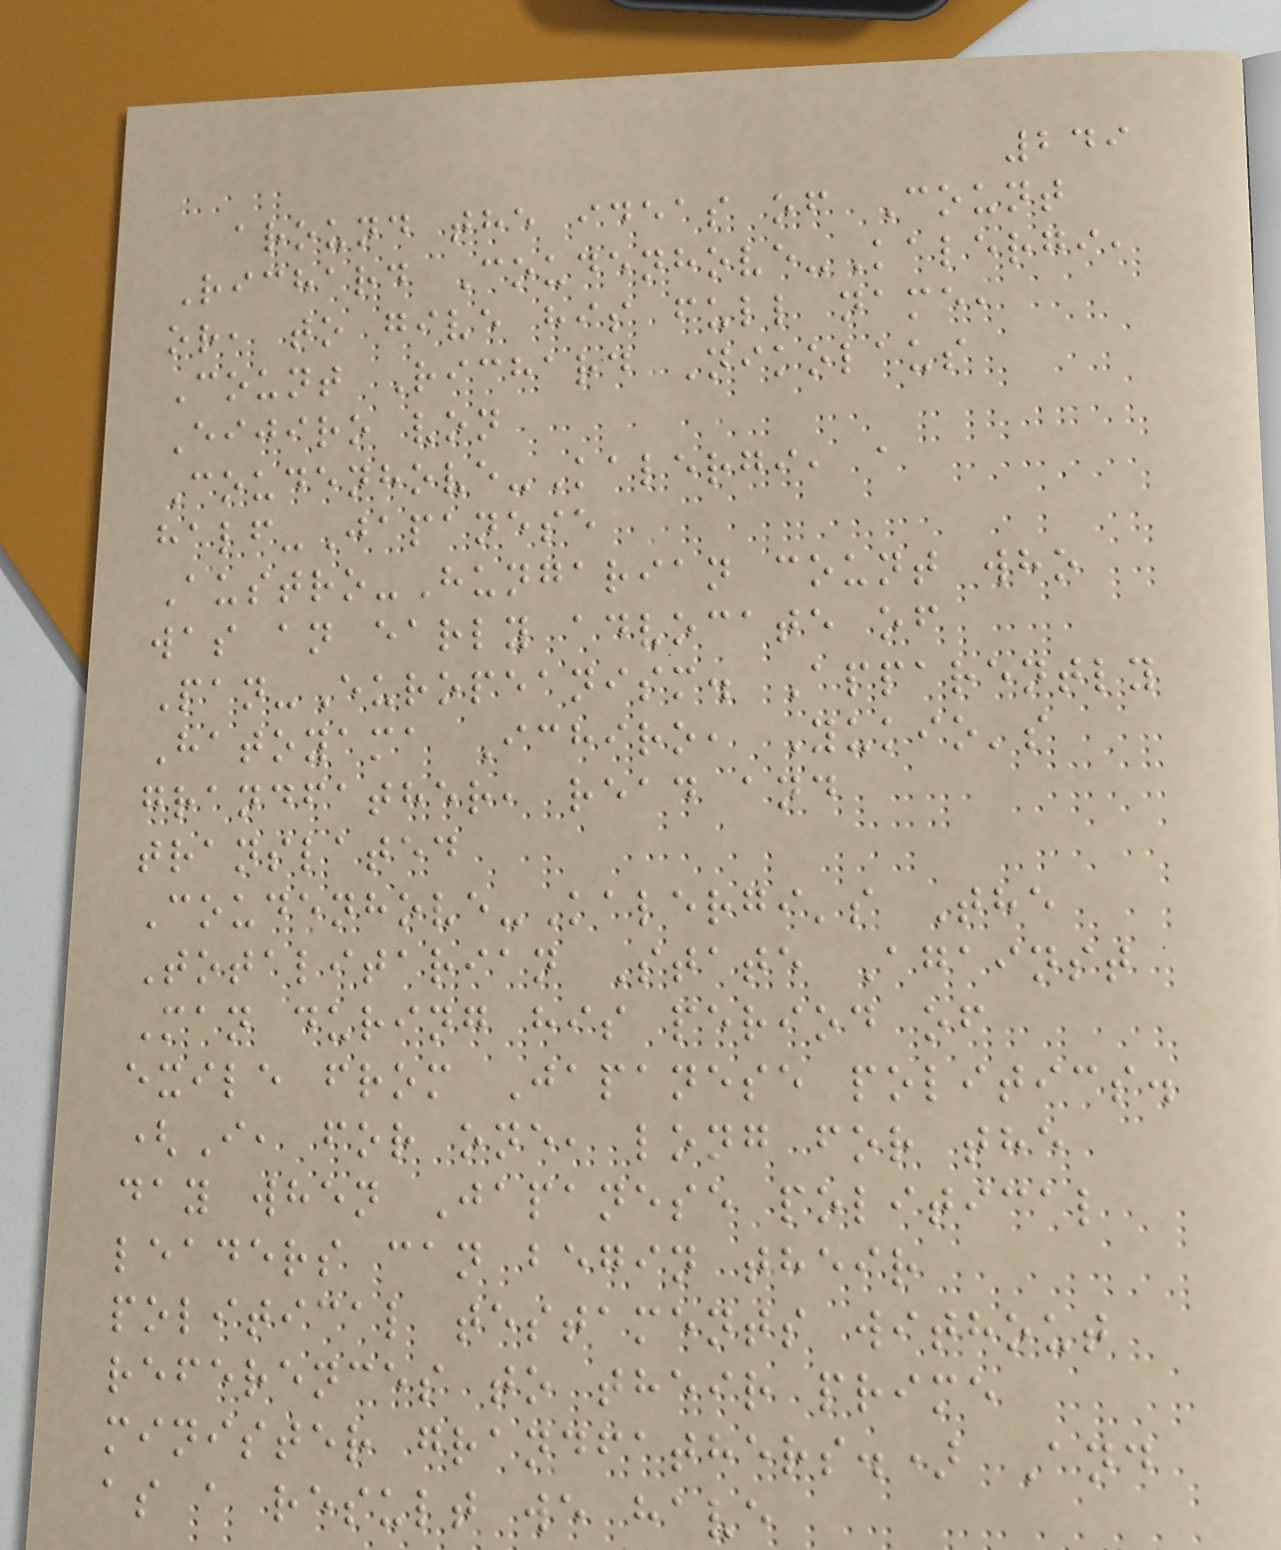249
around the ideas of Count
Richard Coudenhove-Kalergi,
or, to give his full name,
Count Richard Nikolaus
Eijiro von
Coudenhove-Kalergi, a
half-Japanese
Austro-Hungarian count who
was an early advocate of
Pan-Europeanism. Apparently
Hatoyama Ichiro, Yukio's
grandfather, read and
translated
Coudenhove-Kalergi's The
Totalitarian State Against
Man during his period of
exile from Japanese politics.
(I, for one, long for the
day when Japanese political
leaders can begin their
political testaments without
references to their prime
minister grandfathers.) And
as a result we have
